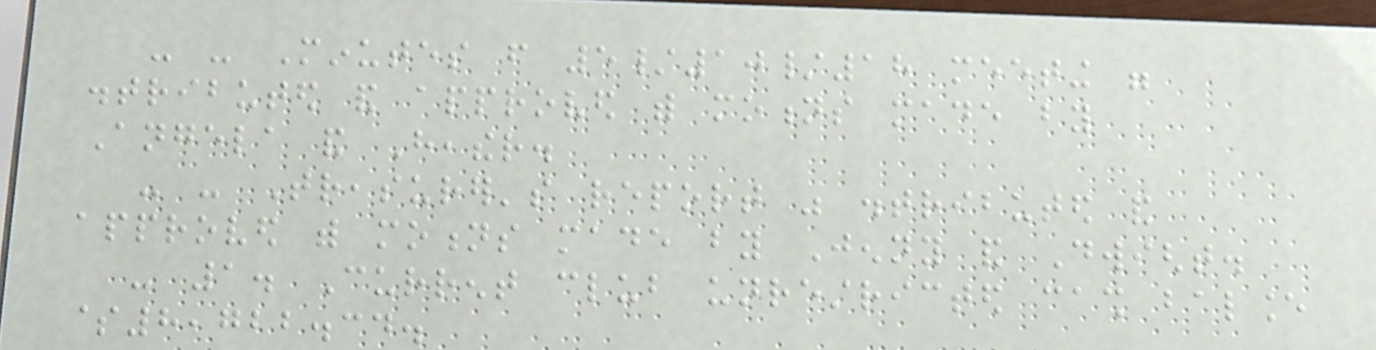- - Minutes from 5/10/18 meeting were
distributed and approved with motions made by
Angela and Heather.
- - Treasurer's report was distributed and
approved with motions made by Jenny and Dwight.
- 1. Current club unrestricted cash balance
$8,722.34.
